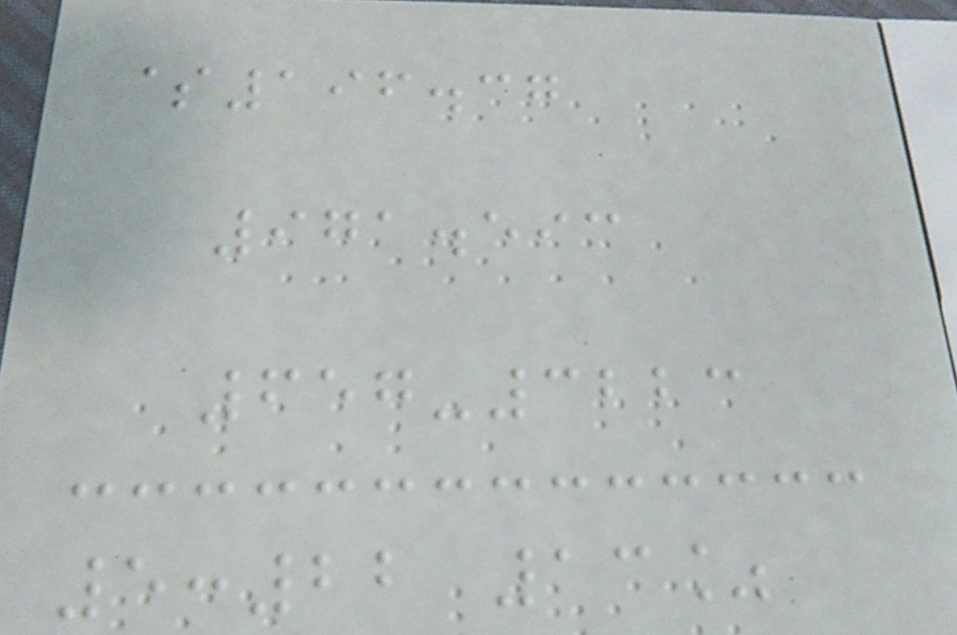$196.37
971.593
657-3223
5:22 13%
